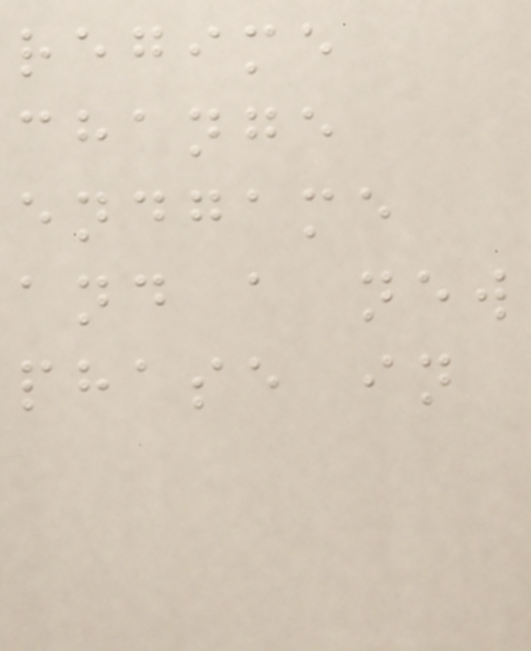regime
change
endgame
and a new
phase in
